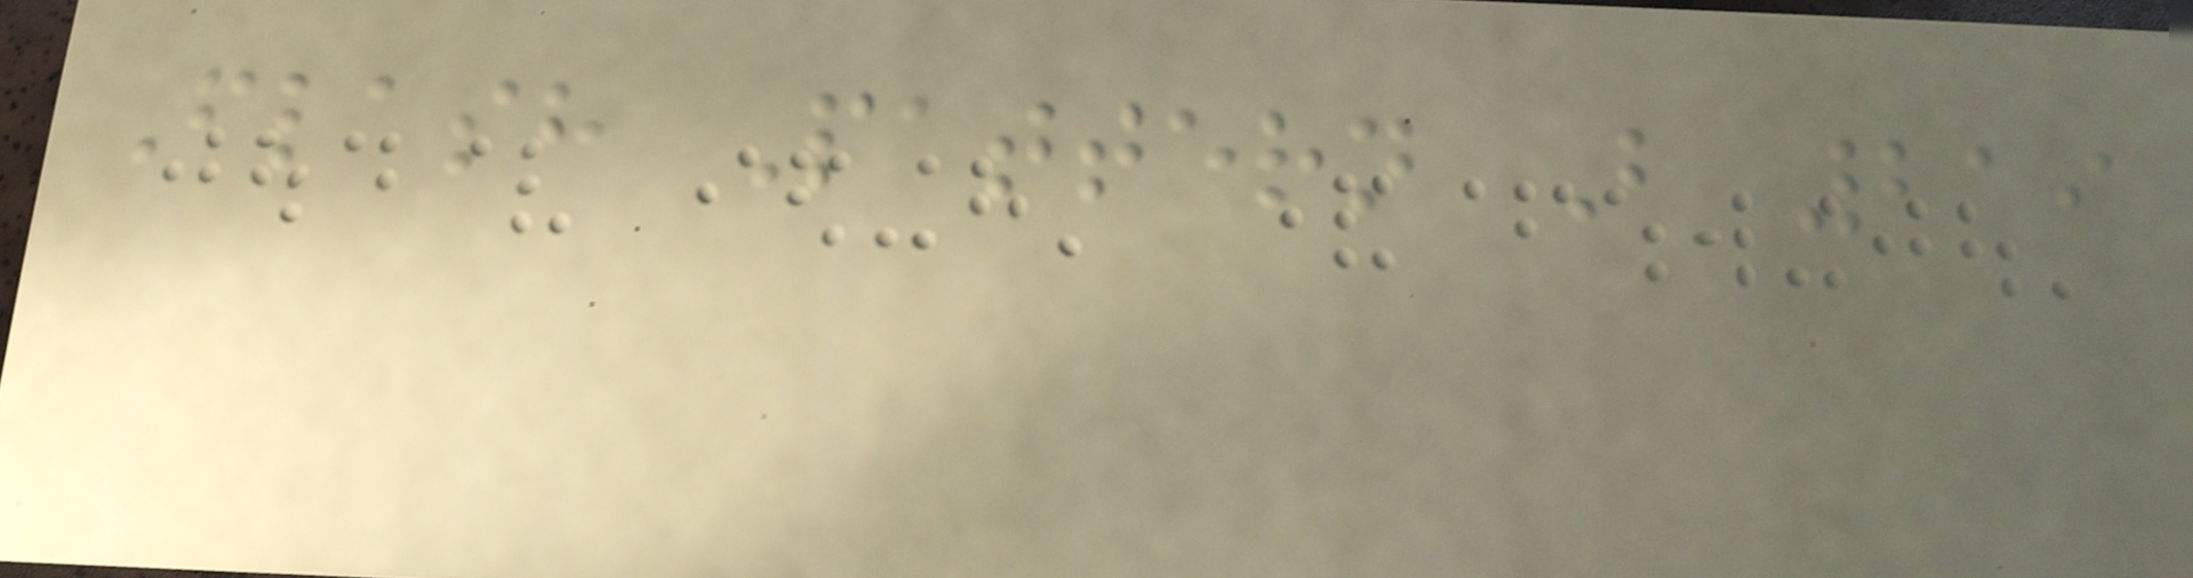Flash Pattern B 219
